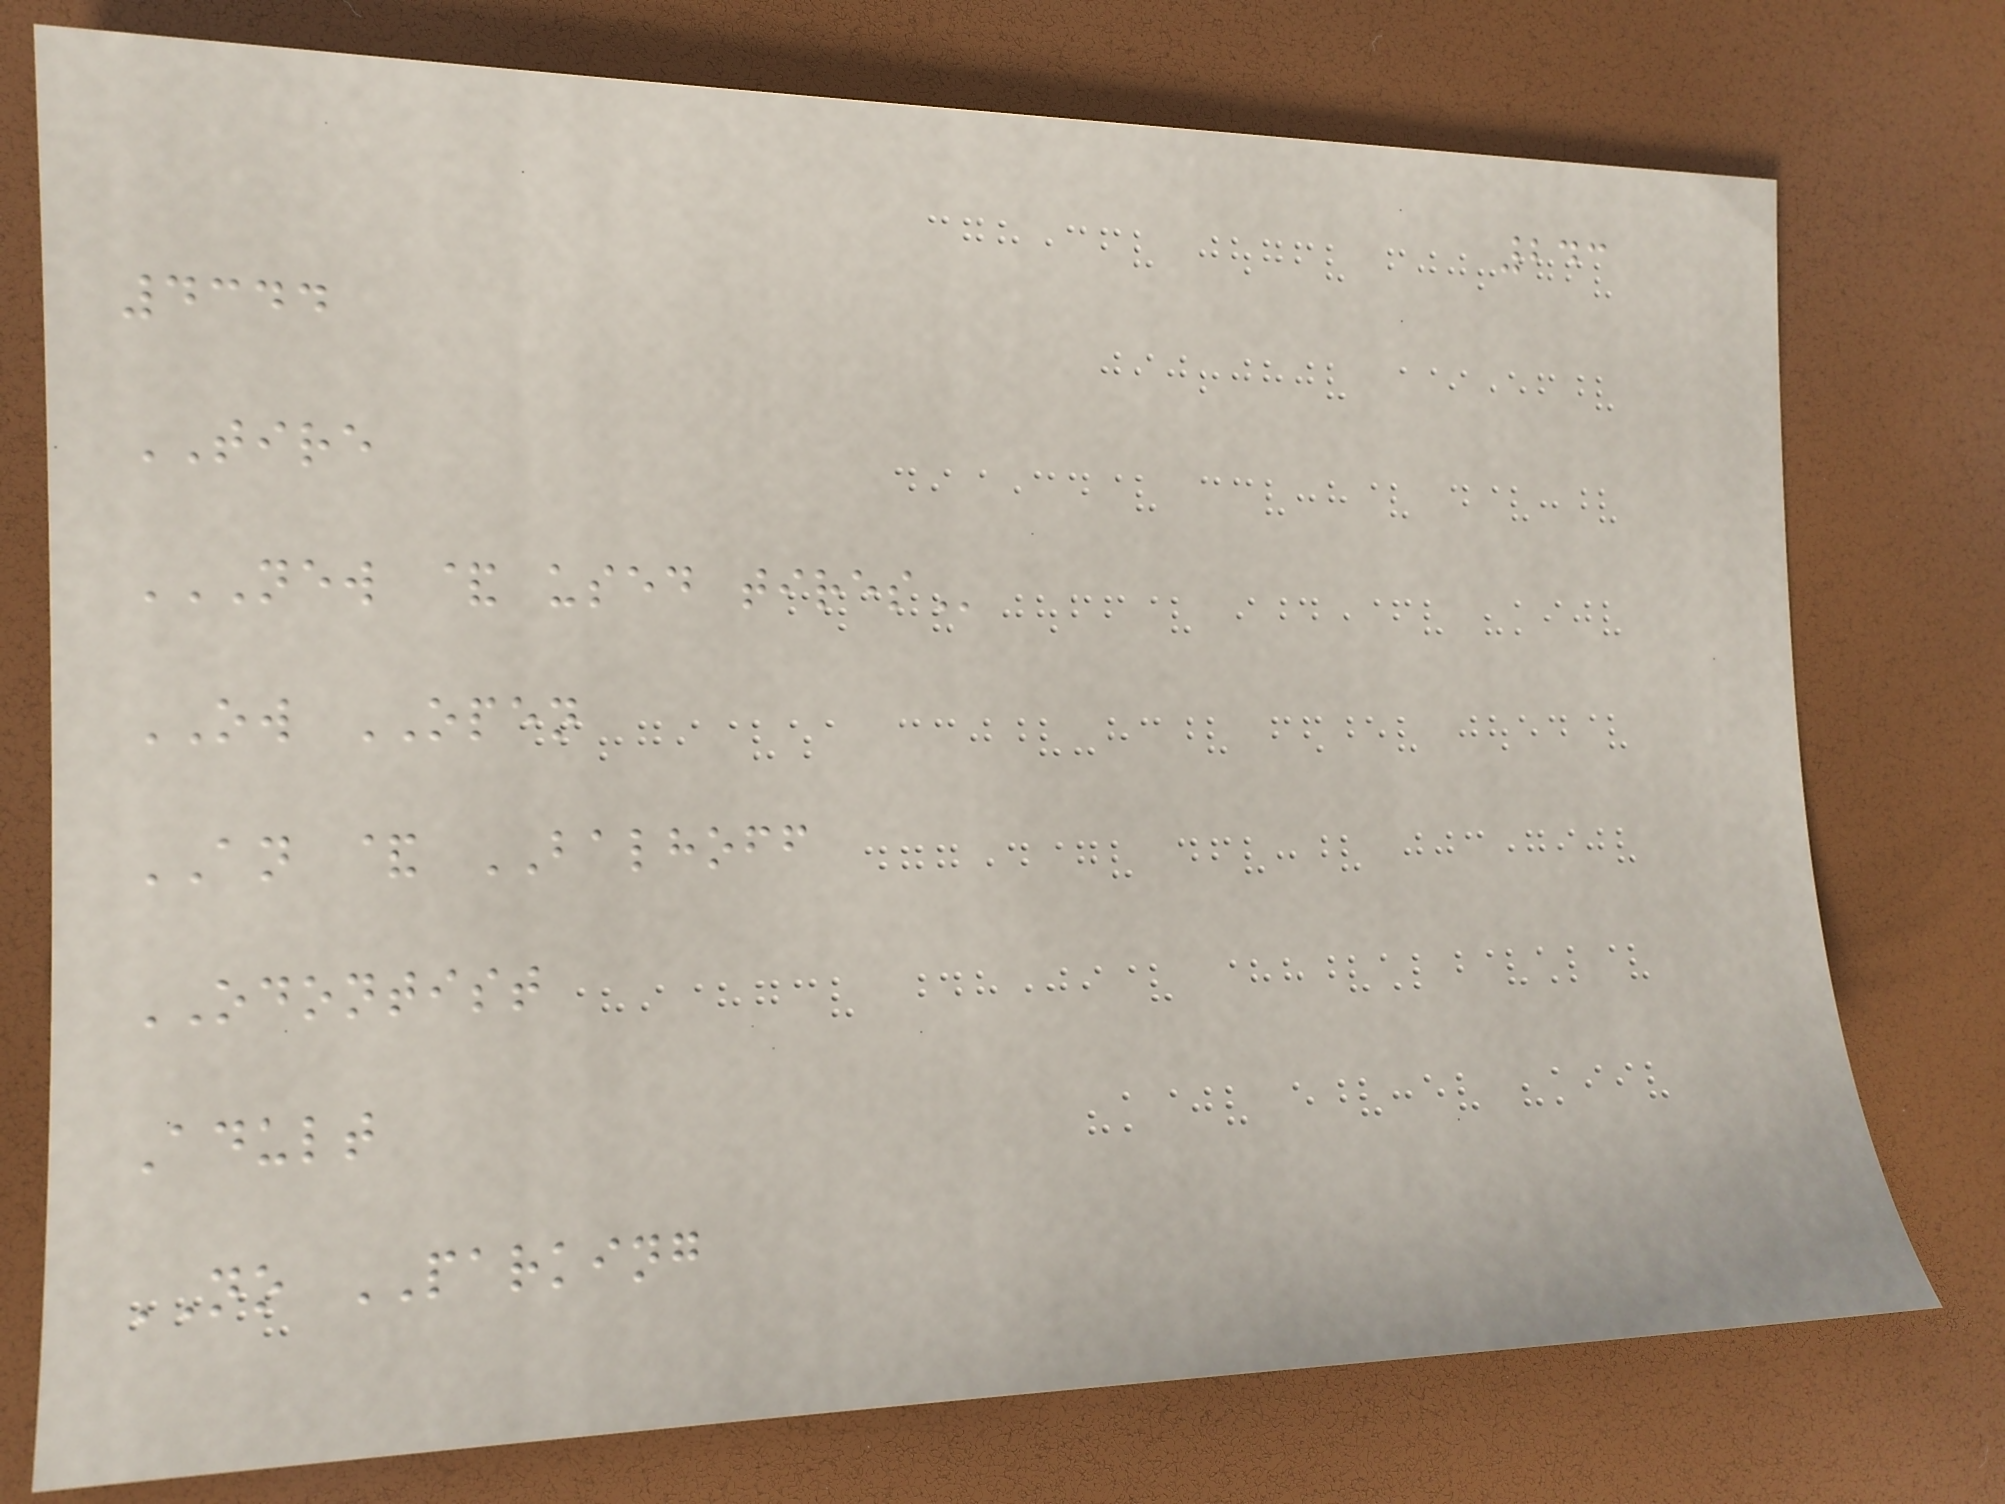243
4344
TIRE
NEW & USED TIRES
OW OPEN
AN & BALHOFF
ODONTIST
Adult
NO PARKING
